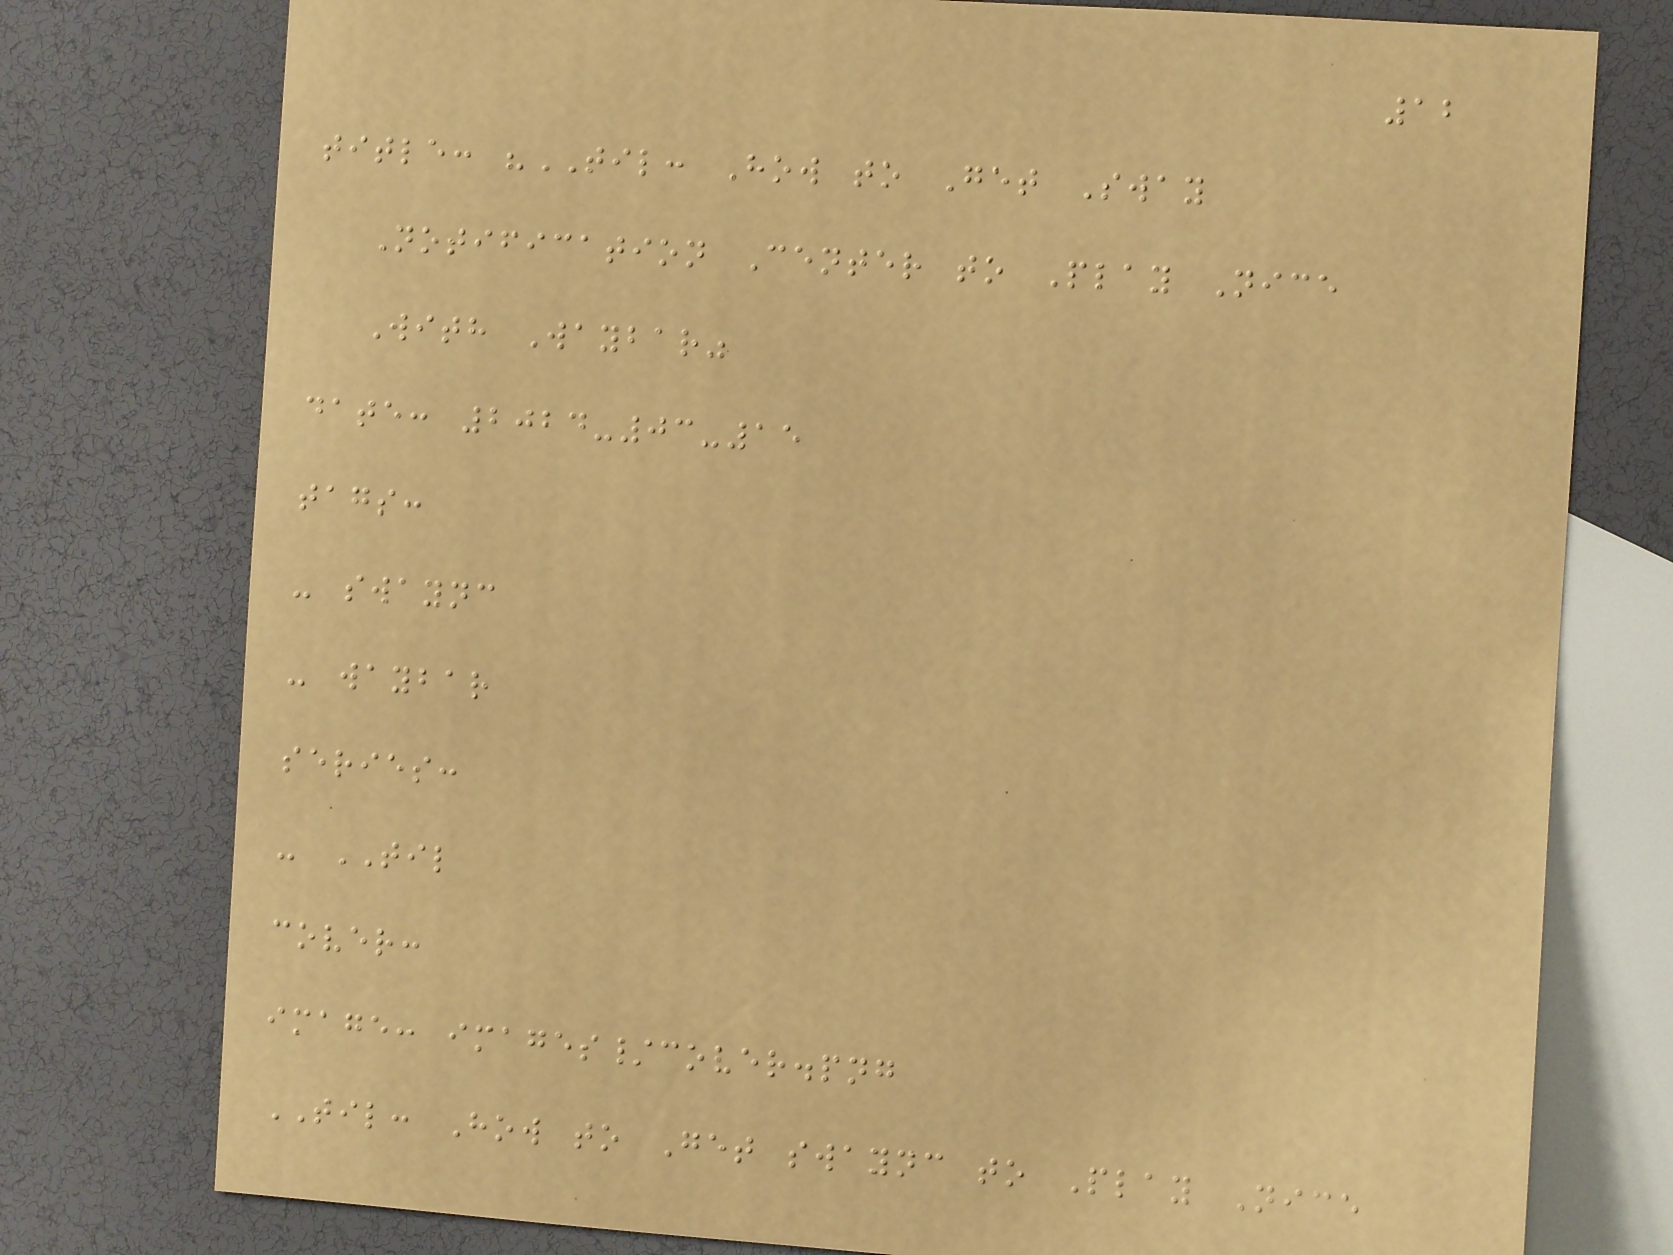12
title: "TIL: How to Get Sway
Notification Center to Play Nice
With Waybar"
date: 2024-03-15
tags:
- swaync
- waybar
series:
- TIL
cover:
image: images/cover.png
TIL: How to Get swaync to Play Nice
